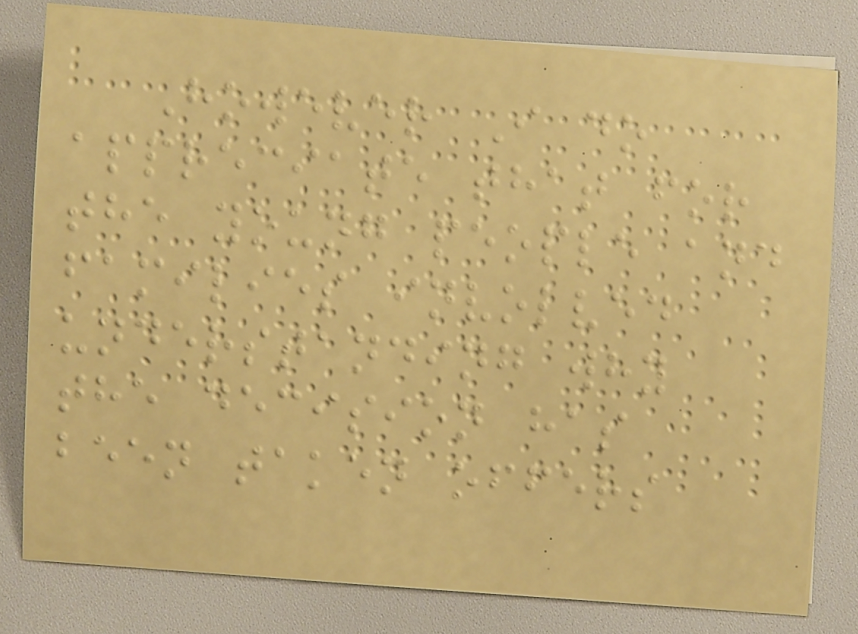However I do
appreciate that for
the young people and
families involved
understanding why
the decision has
been taken offers
